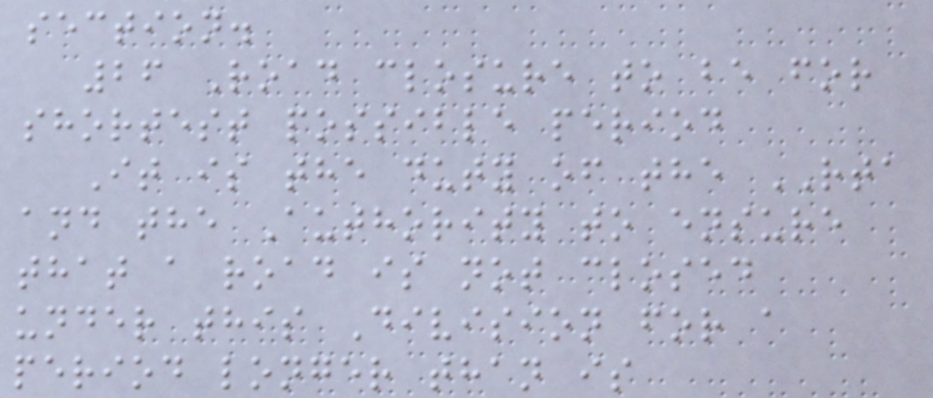section.
26 Road closure to be for
shortest possible period
It is the duty of the RTA
and the Authority to ensure
that a road is not closed
under this Division for a
period longer than is
